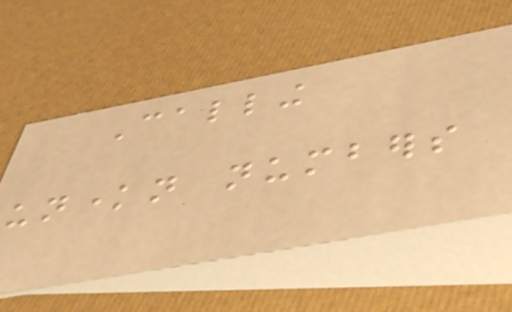Calling
unknown numbers
